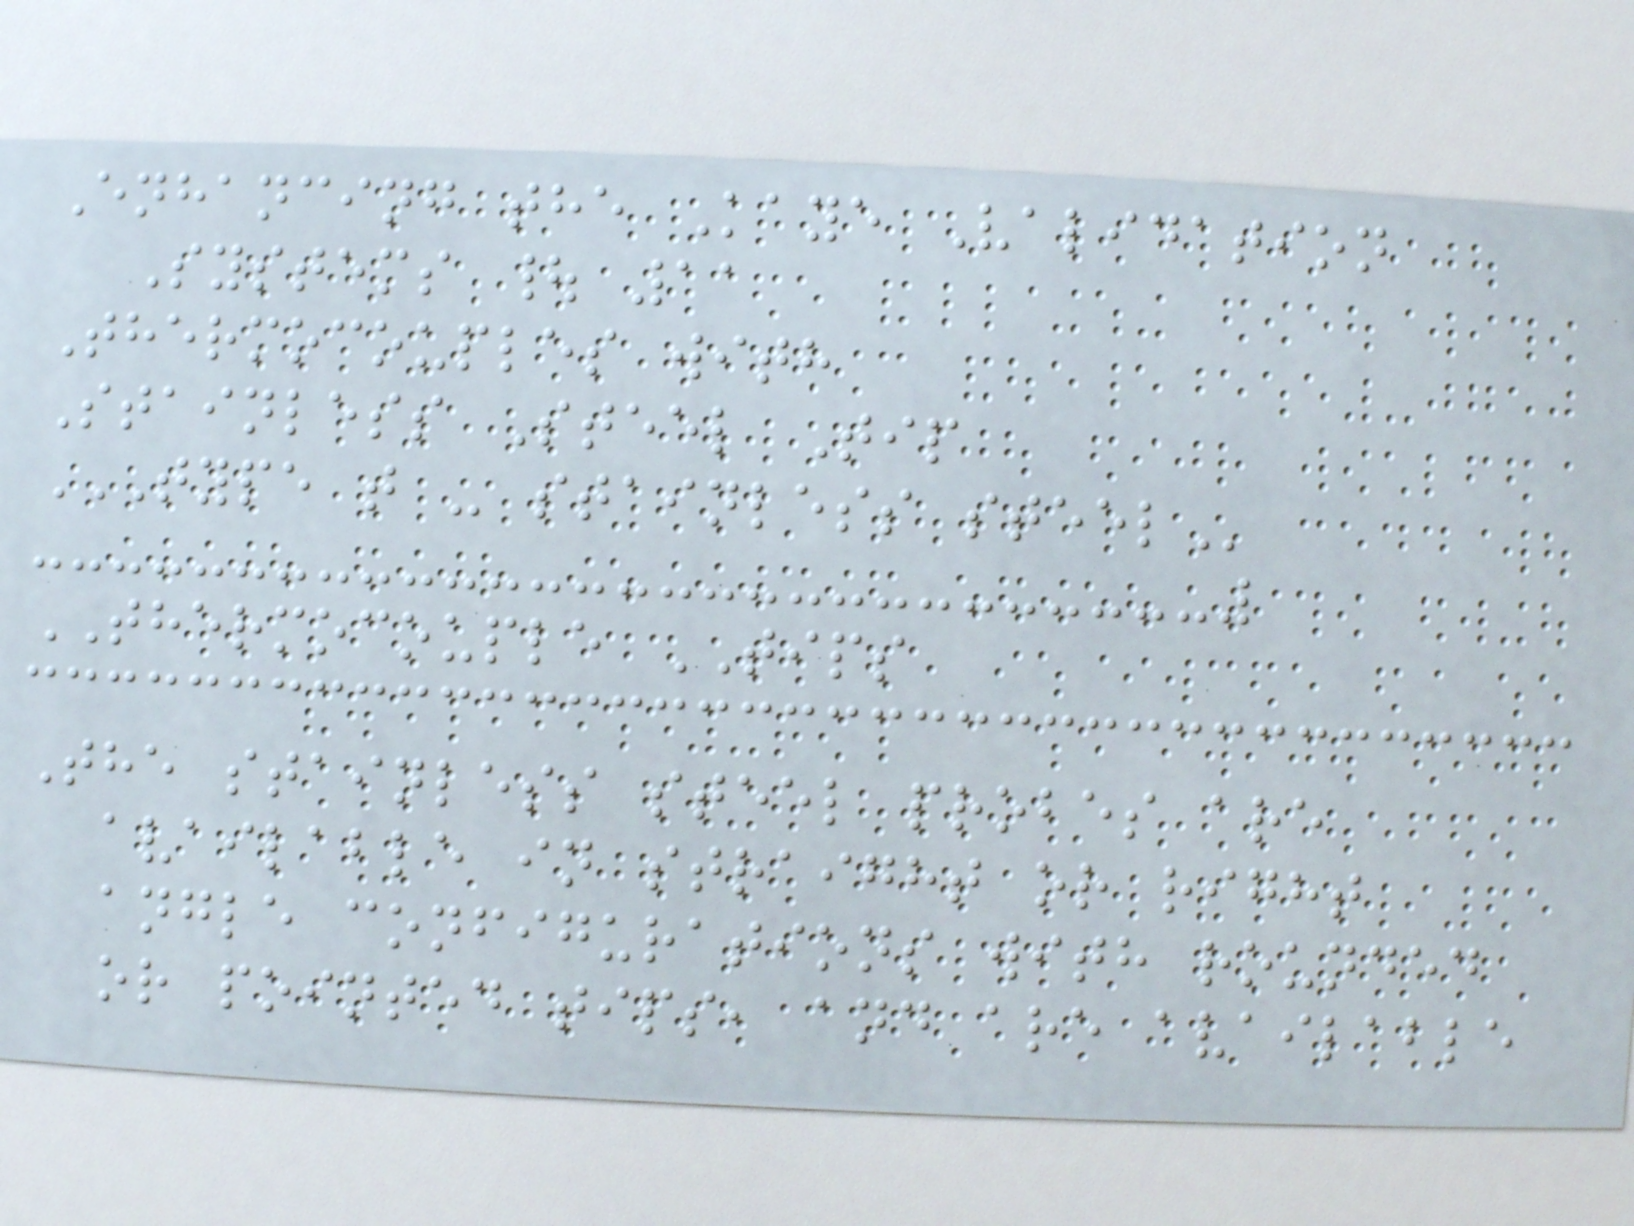Enhancing the Kaye Validation
Systems | 11
Thermocouples with
Stainless Steel Tip
TYPE T - STAINLESS STEEL
THERMOCOUPLE TIPS
The stainless steel probes are
available in straight or right
angle configurations with rounded
or pointed tips, and are available
